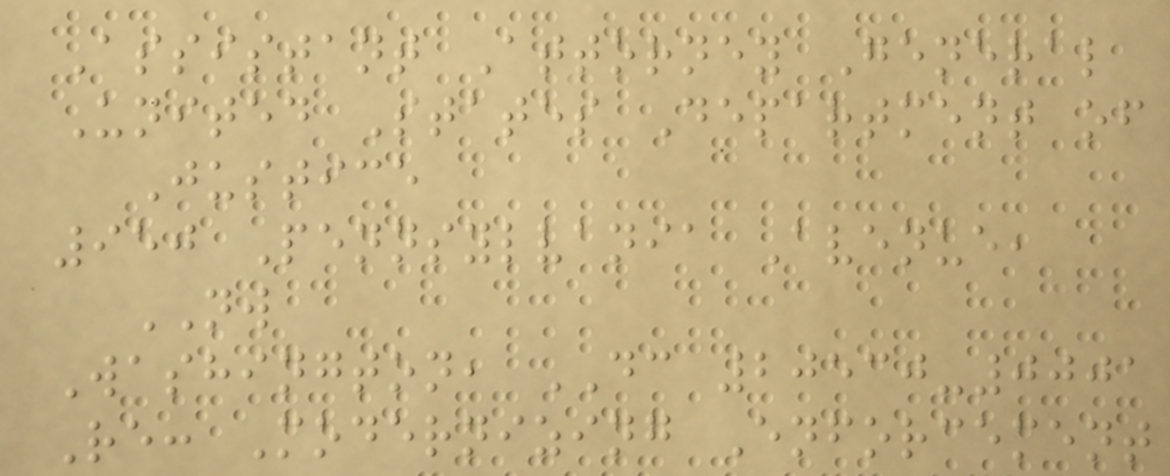Assistant Attorney General
United States Department of
Justice
950 Pennsylvania Avenue,
NW
Washington, DC 20530-0001
Re: Modernizing Enforcement
